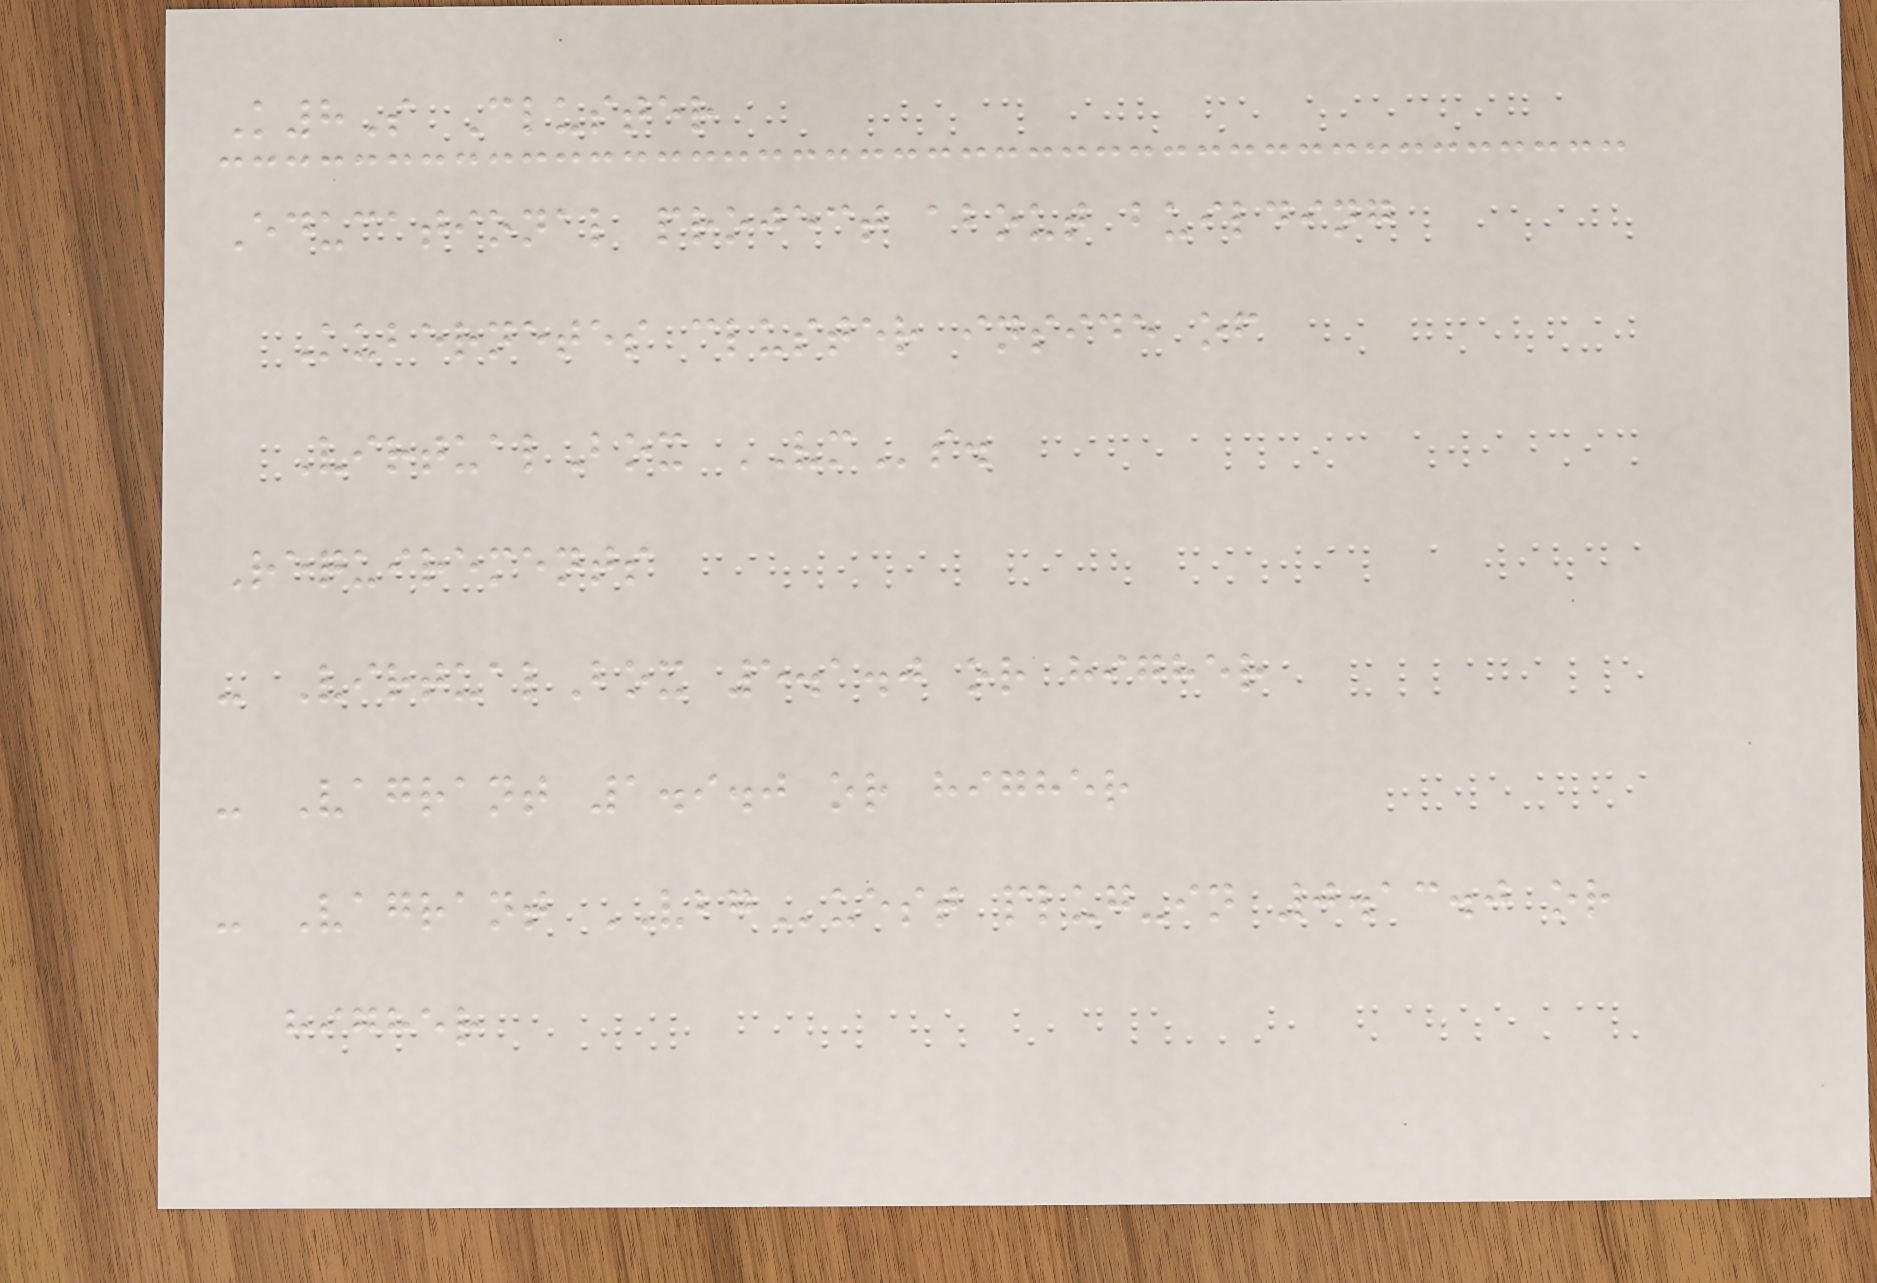K8S Cluster
Educational project about building
Kubernetes cluster inside of
VirtualBox VMs.
Requirements
- VirtualBox 5.1.0 or higher
- Vagrant 1.9.0 or higher
- Vagrant VBGuest plug-in 0.13.0 or
higher
